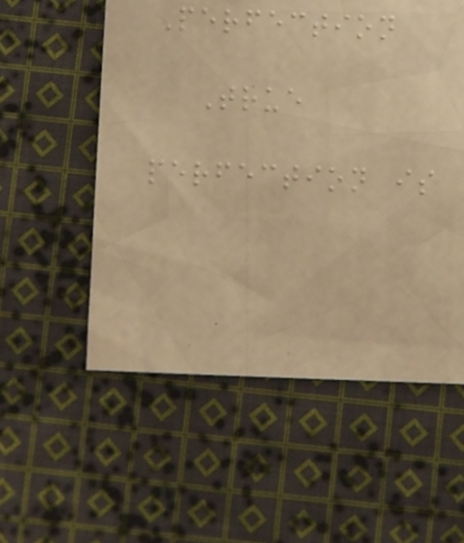Perfection
True
perfection is
